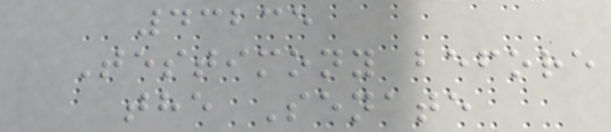43235
Testimony before
the Senate
